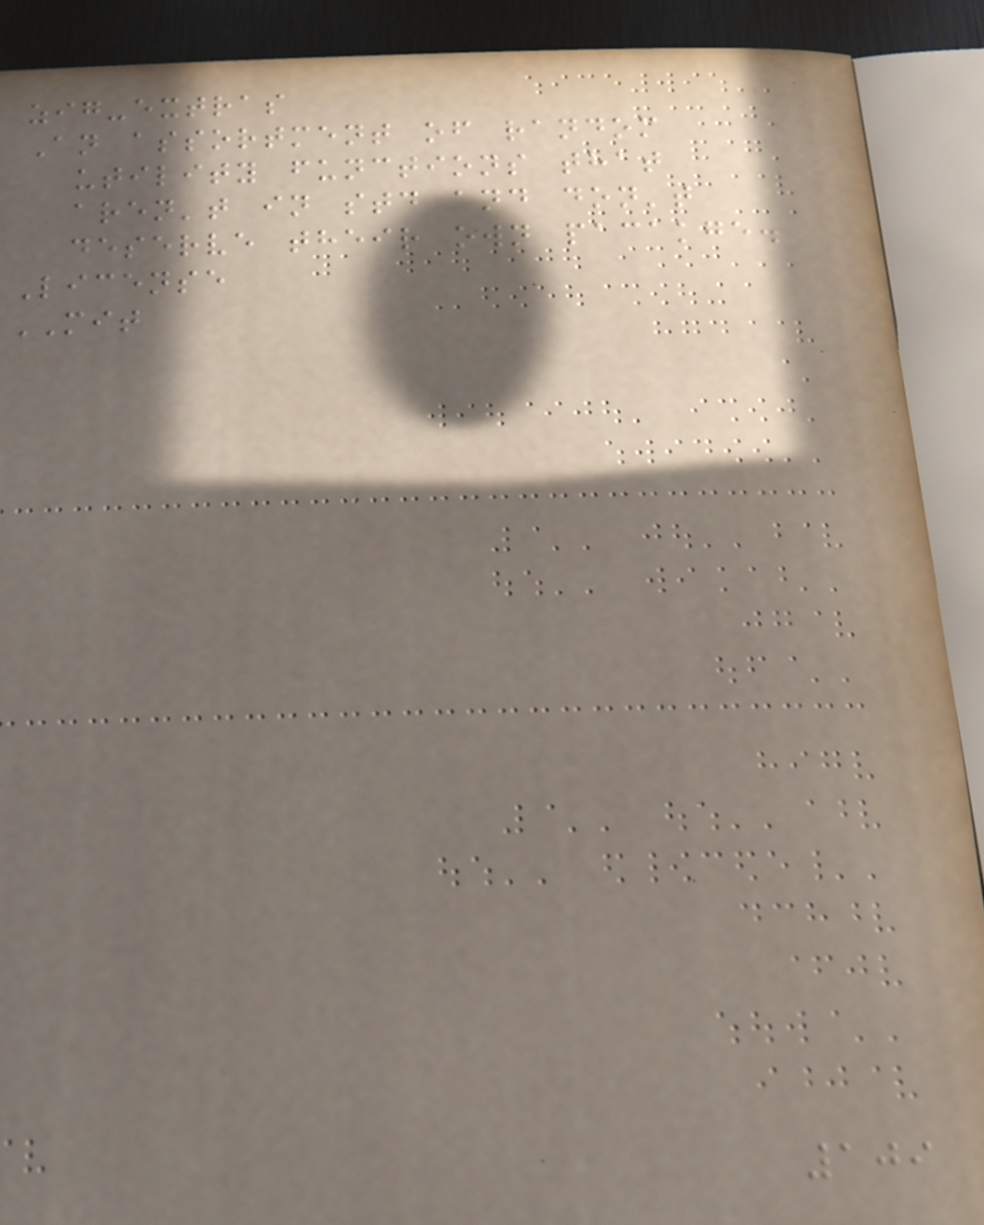zig-extras
An assortment of random
utility functions that
aren't in std and don't
deserve their own pacakge.
License
MIT
109
